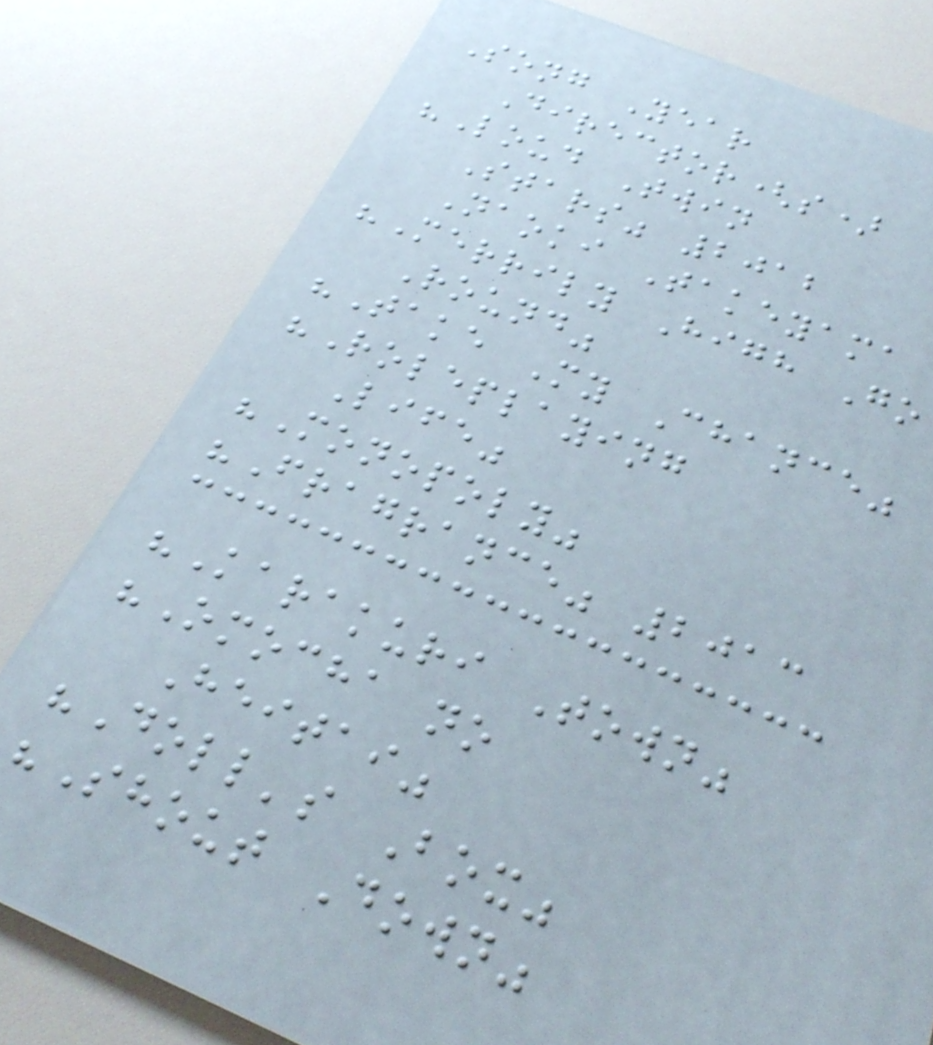Song Year
Director(s)
"Loud Twin
Stars" 2012
Naoki Takeyama
"Merrily High Go
Round"
"Take My Chance"
"Roleplaying
Life"
"Monopoly"
"Fragrance" 2013
"Karakuri Town"
"Omocha no
Heitai"
"Doll's Box"
"Shout Down"
